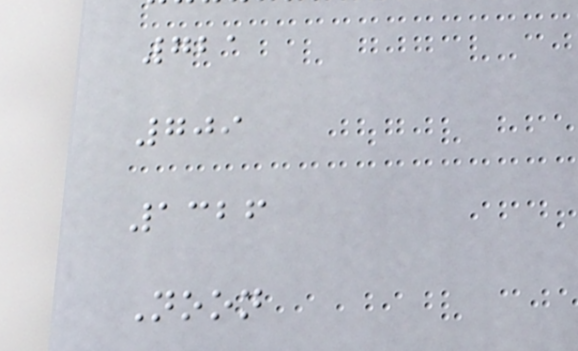721
709
1326
Noon
